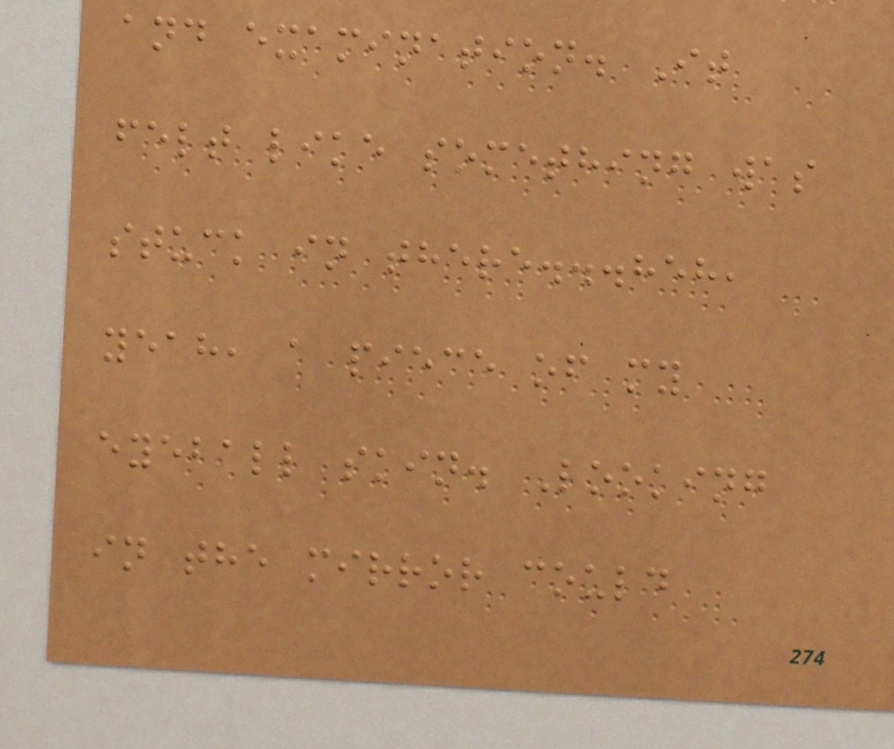and examination. It
felt like something was
stuck in there...heh,
yeah, a piece of my
eyeball skin. Looking
in the mirror could
